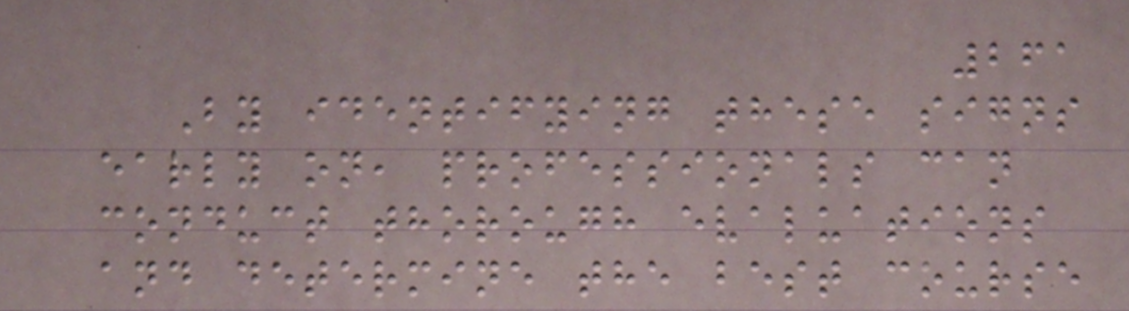261
By identifying these signs
early on, professionals can
conduct thorough evaluations
and determine the best course
